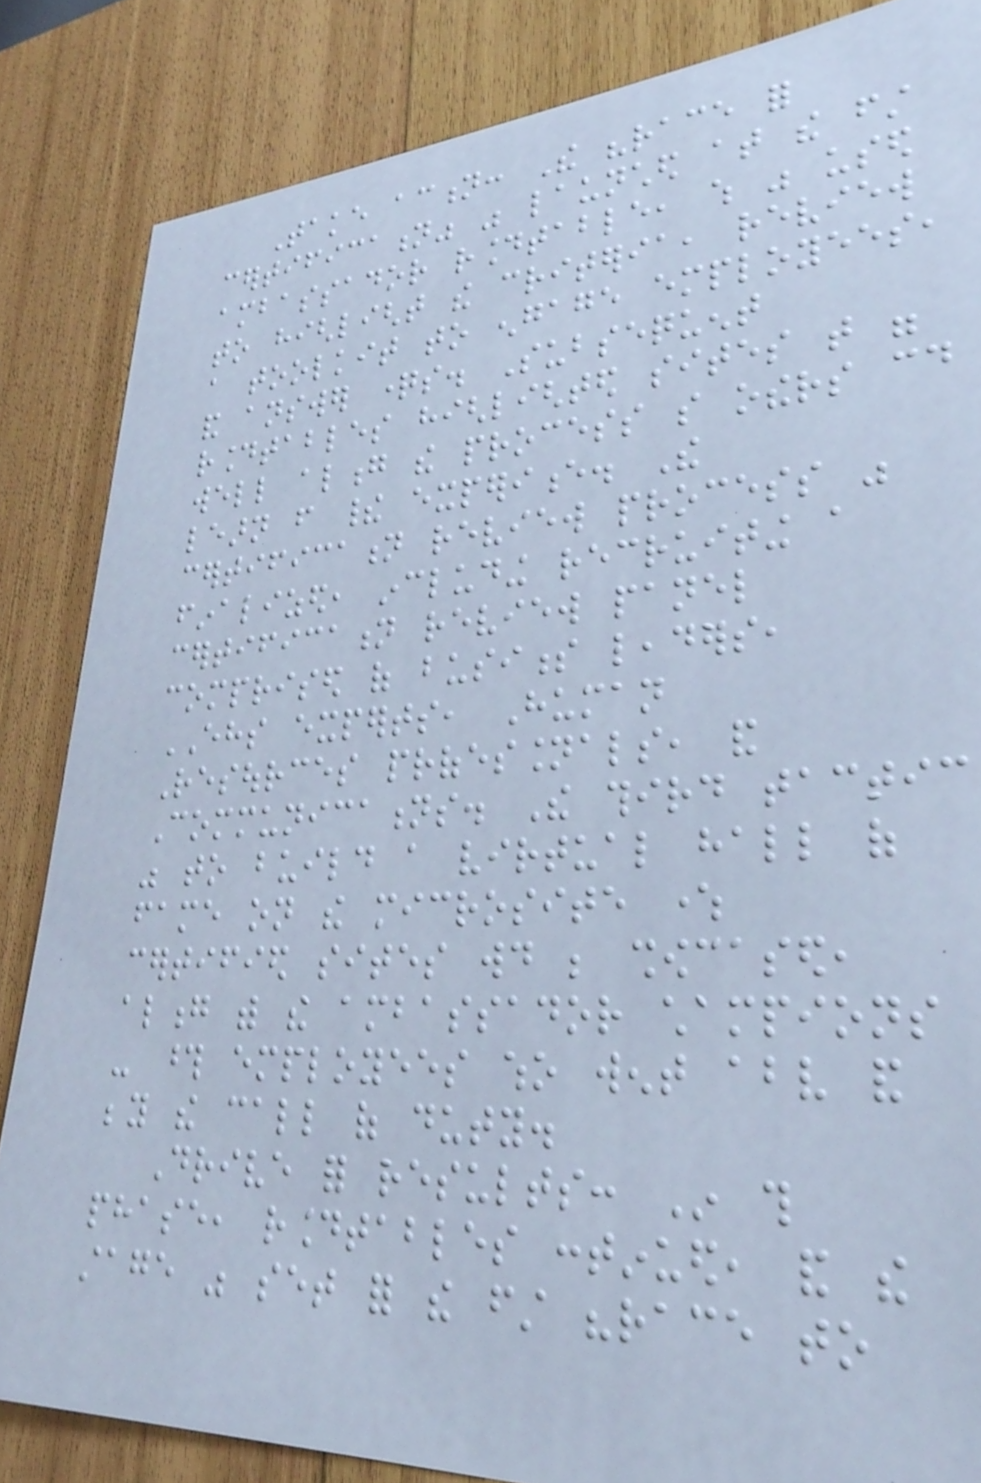Take action: The "race for
certification" was launched at the first
ambassador roundtable, which was used
to highlight the criteria, review
a toolkit to engage employees,
and answer questions. Subsequent
roundtables highlighted sites that were
well along the process so others could
learn from their experience. The
certification review process was
finalized, including recruiting a
certification review panel
comprised of business leaders,
EHS experts, Human
Resources professionals, and
Communications. The third tactic
was to build a virtual hall of
fame on the microsite where
certified sites would be showcased,
along with the ambassador champions
- those employees who went above and
beyond the call of duty.
Drive for results: In this
phase, roundtables continued, and the
stage was set for the first "race to
